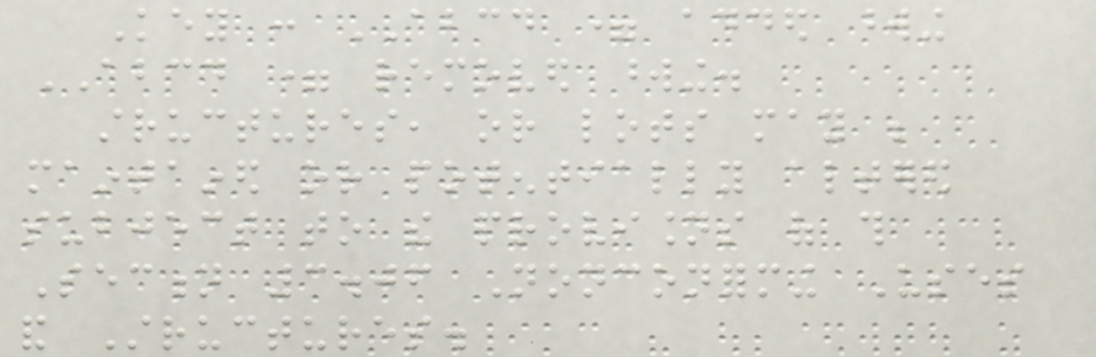Key : ABCD = added wording
ABCD = removed wording.
structures, or lots may be
maintained or potentially altered
subject to the provisions of this
Section 3.06 Nonconforming Uses
and Structures.
